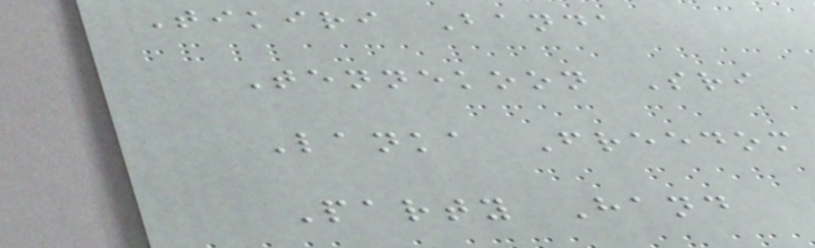Tikiri Banda
Tennekoon Sri
Lanka Freedom
Party Hand
